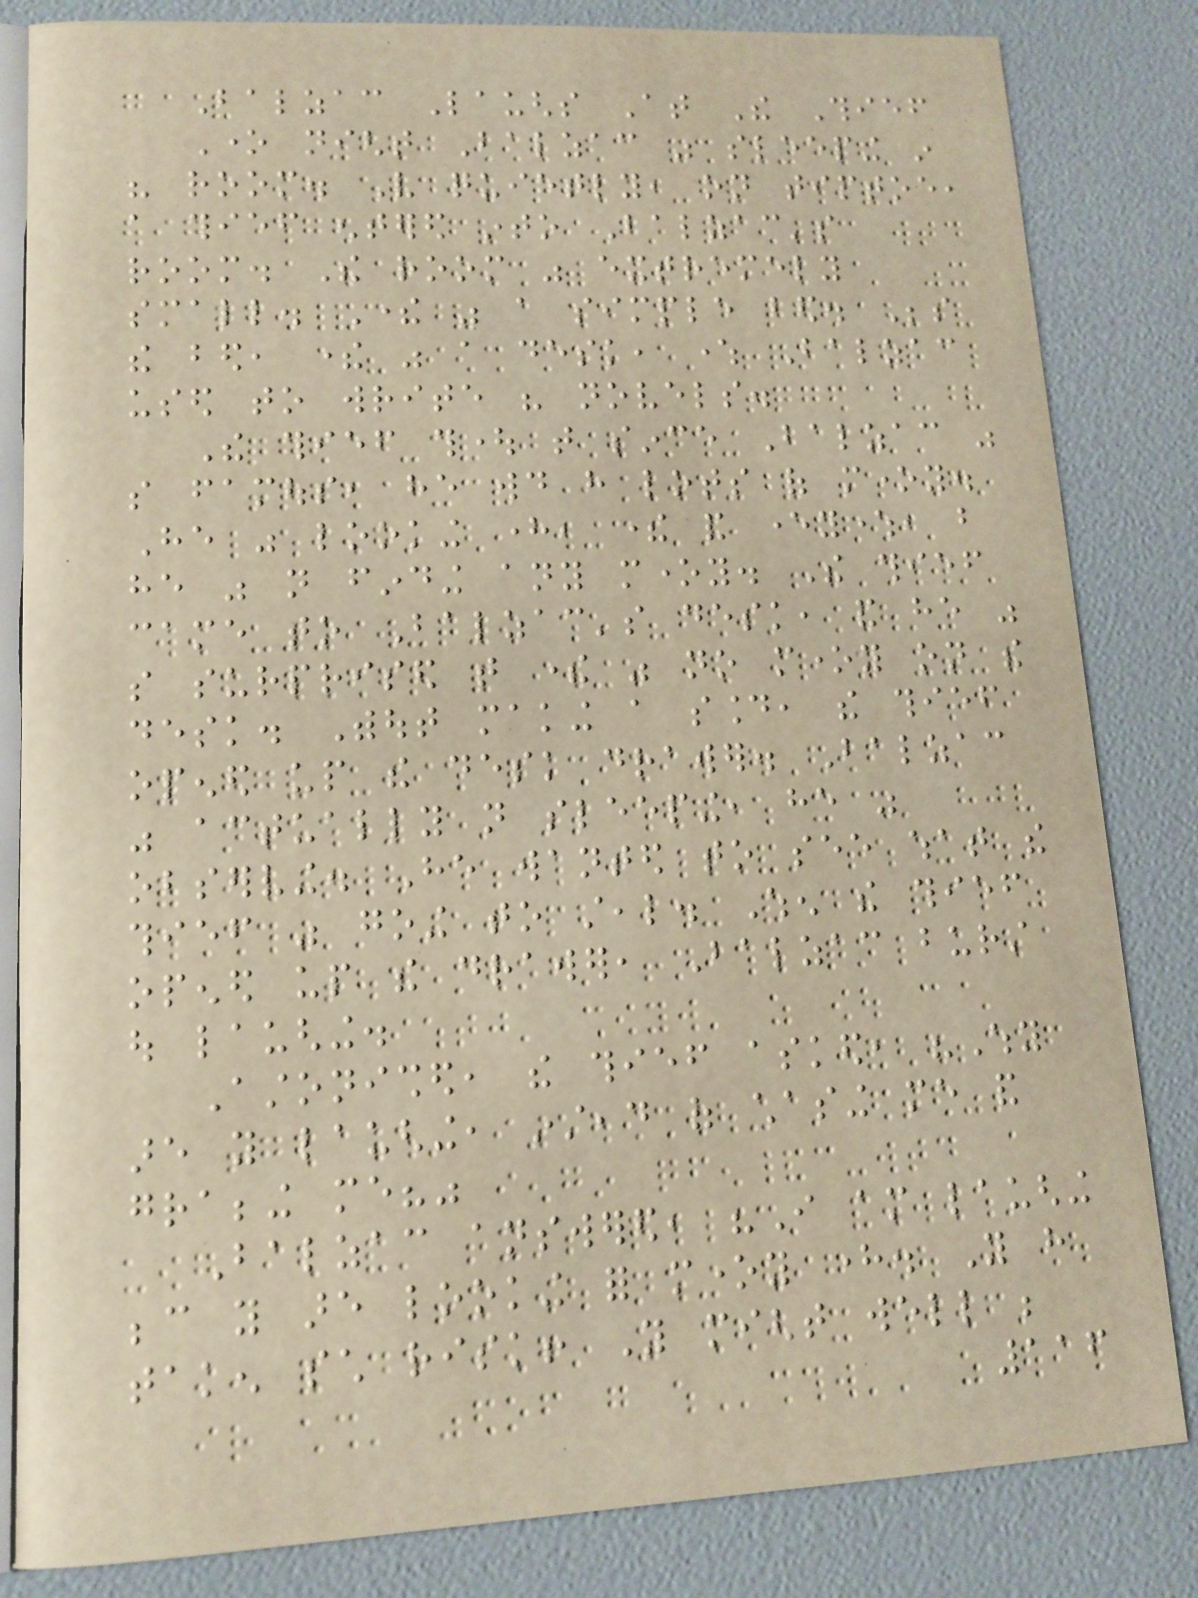Balzac Laughs At The Thief
One night Balzac was sleeping in
his room. Very quietly, on tiptoe,
a thief entered into Balzac's
room. The room was extremely
small. There was a simple bed. Beside
the bed, there was a desk, where Balzac
used to write his novels.
The thief thought that since Balzac was
so famous, he would have lots of money.
He was looking here, there and everywhere, but
he was not finding any money. The thief
came to Balzac's desk, and he was
so surprised that there was no money on the
desk. Without making a sound, the thief
opened up the desk drawer. Balzac
was actually not sleeping, he was
observing. He wanted to see what the
thief was going to steal. When the thief
opened up the drawer, Balzac burst
out laughing.
Astonished, the thief asked, "Why
are you laughing, instead of chasing me and
grabbing me?"
Balzac answered, "I am laughing
because you are looking for money here. You have
taken such risk! You might well be
116
